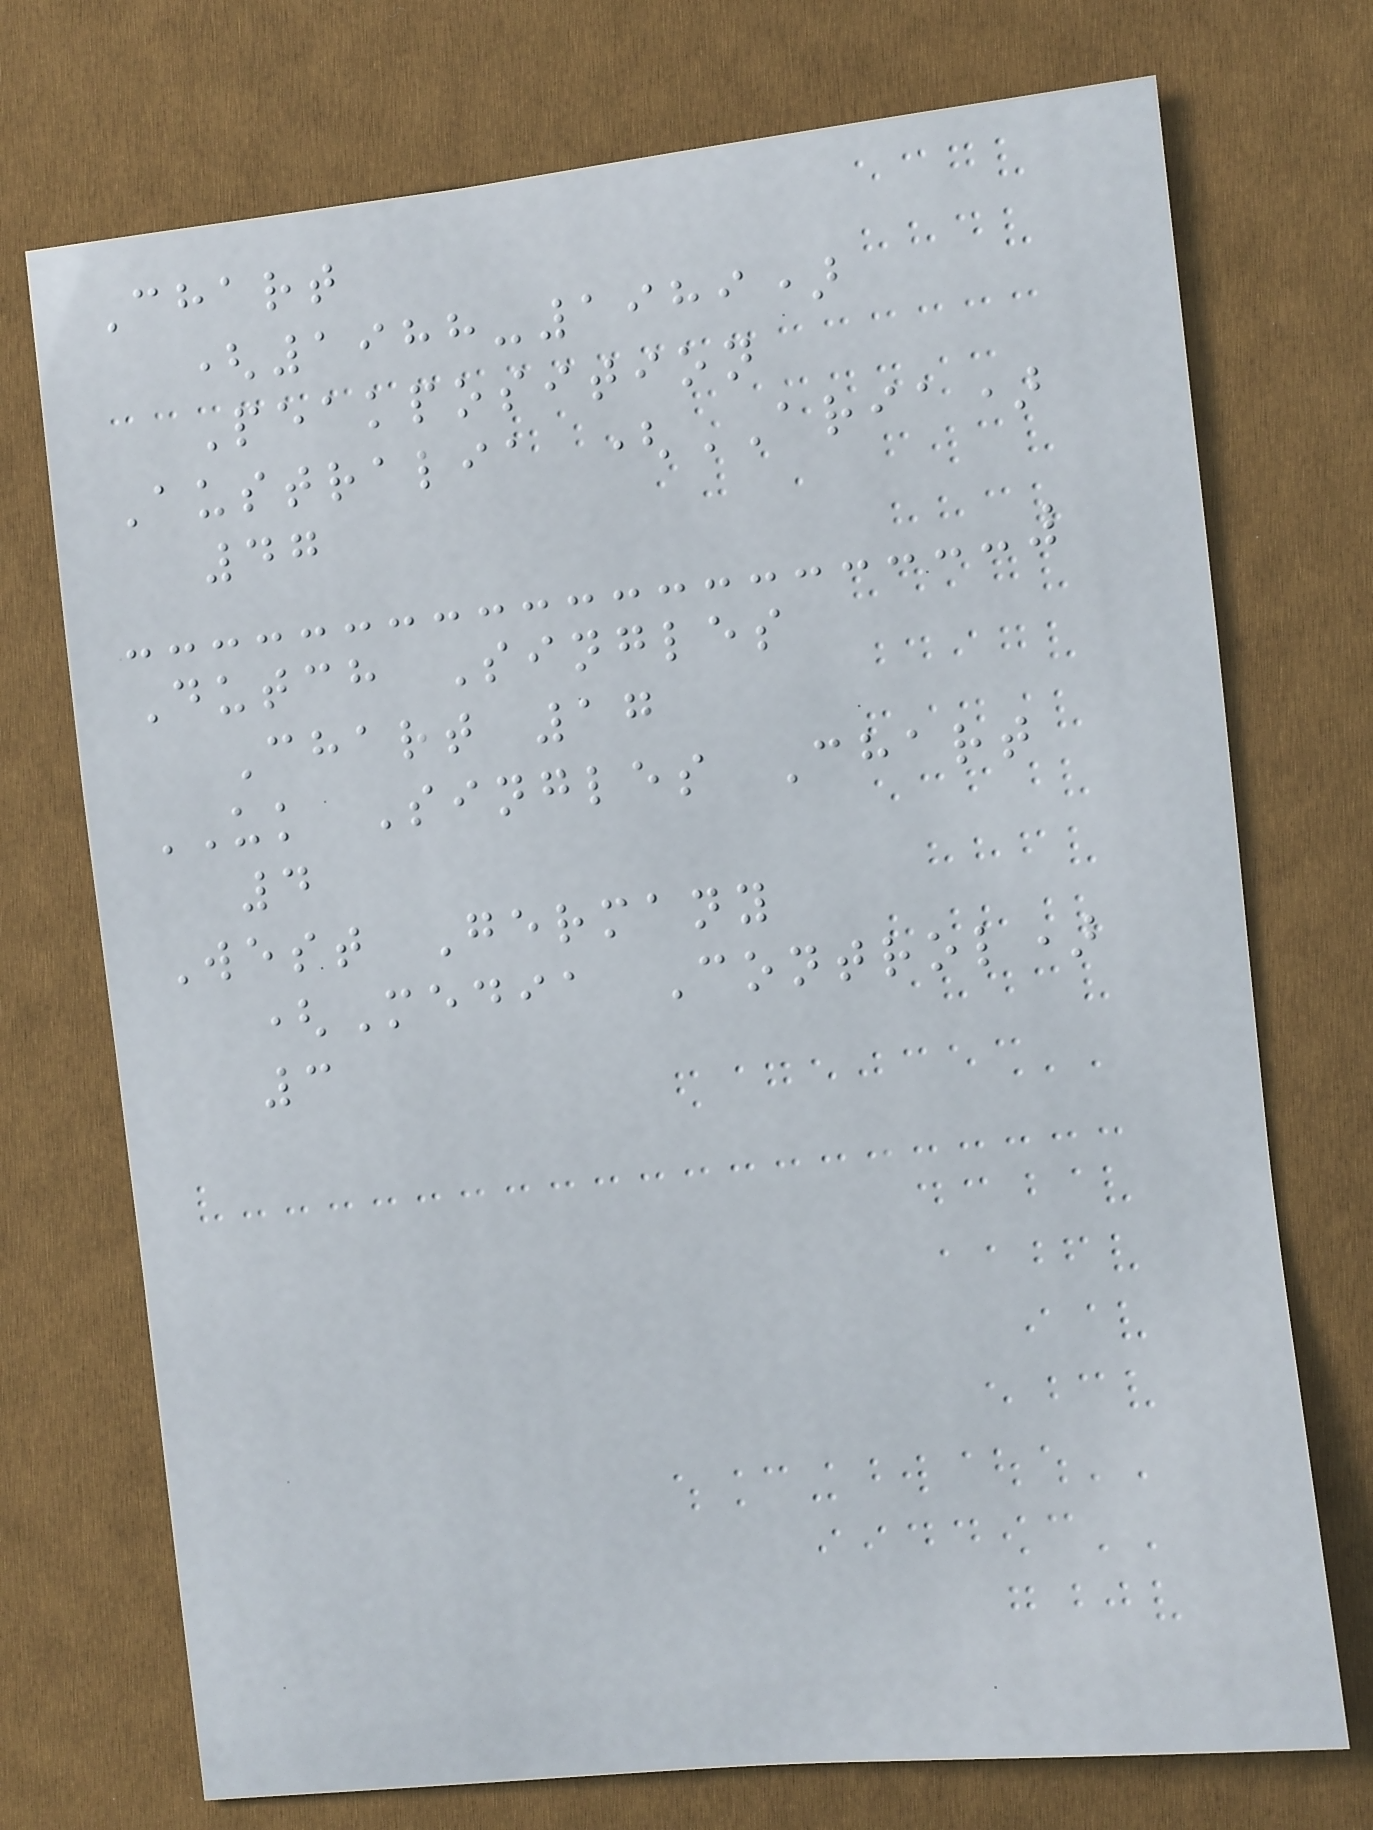Chart
(1988-1989)
Peakposition
Australia (ARIA)
47
Dutch Singles
Chart 17
UK Singles Chart
4
West Germany
(Media Control)
3
